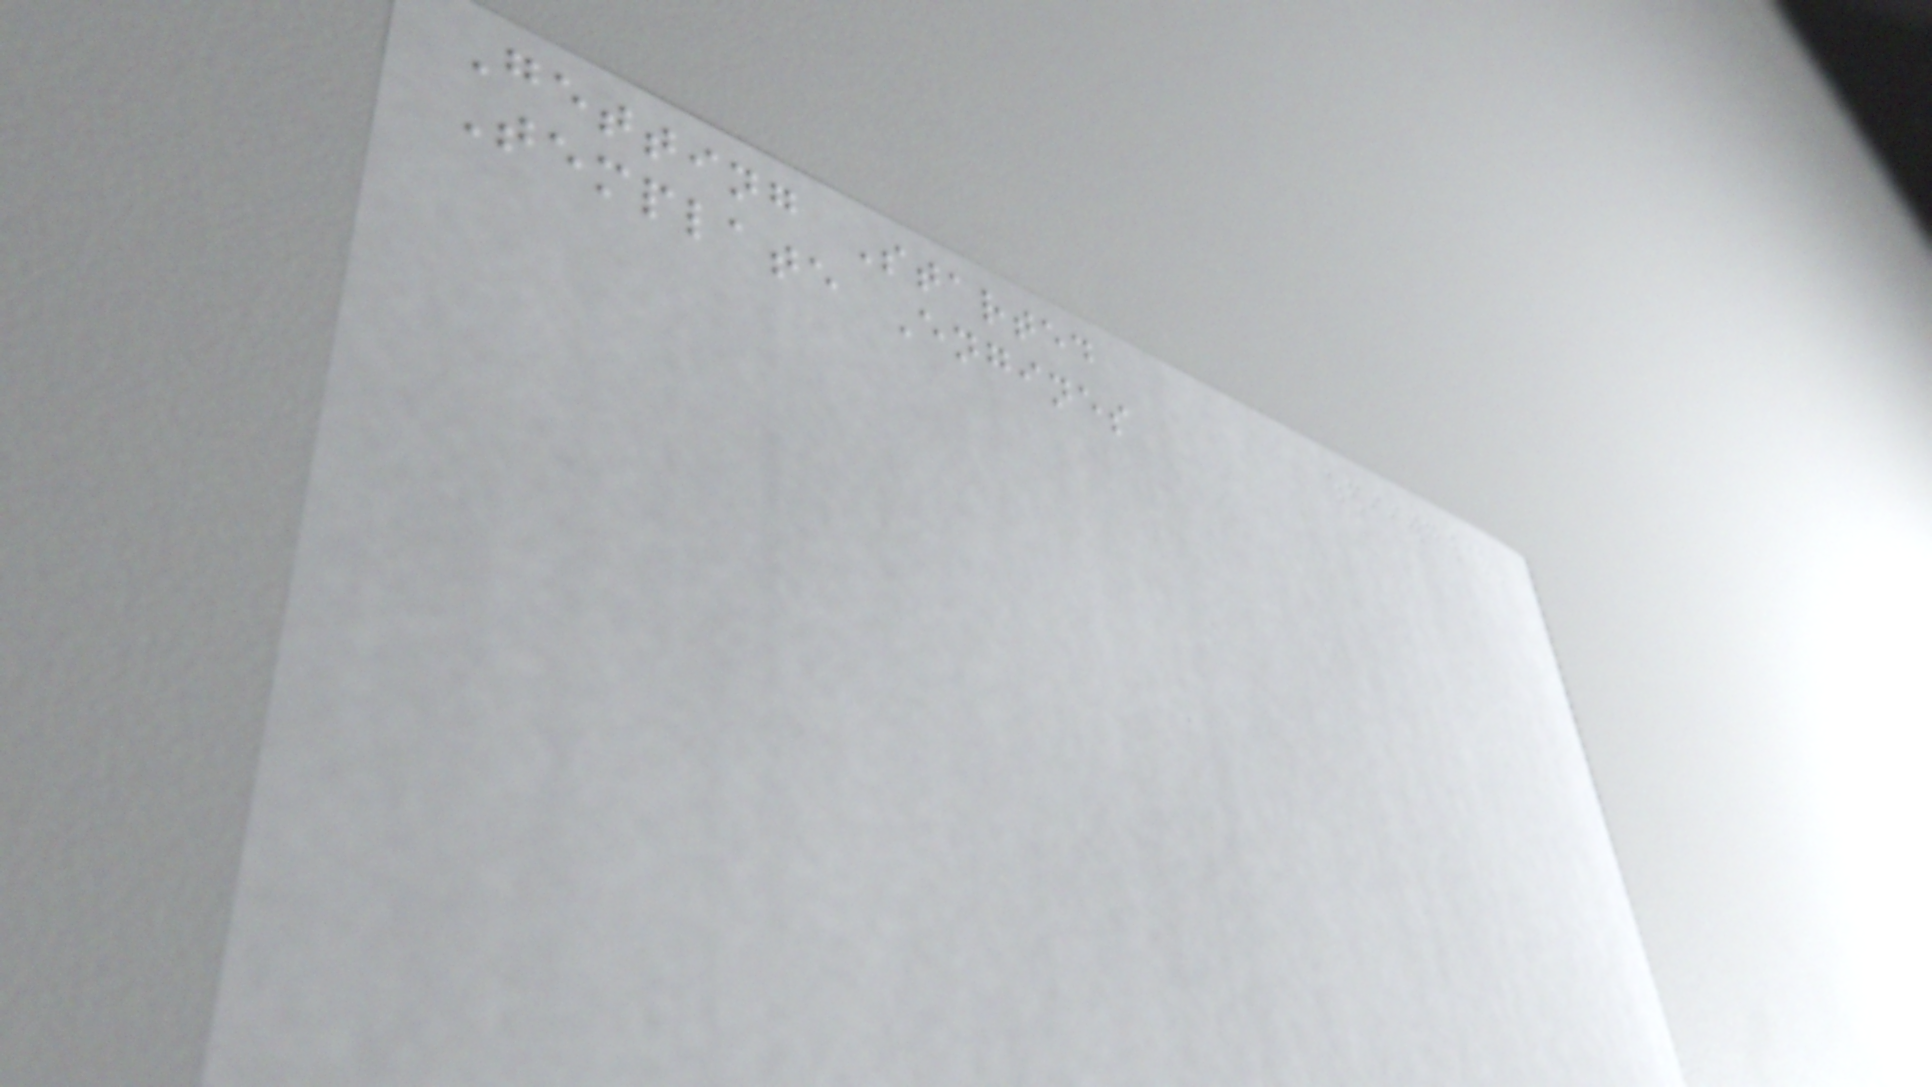Getting Started
Template Engines
